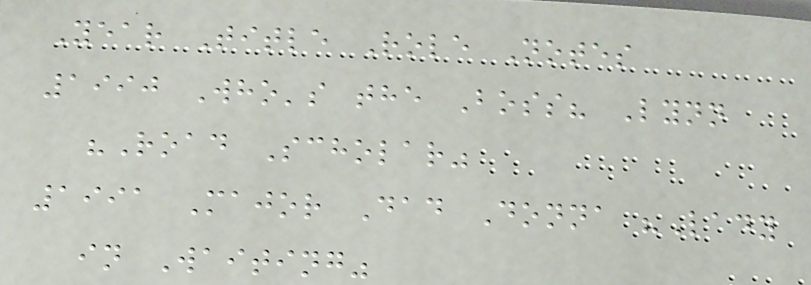Year Title Role Notes
1990 Who's the Boss? Lynn
"Road Scholar"
1991 Major Dad Donna "Lady
in Waiting"
